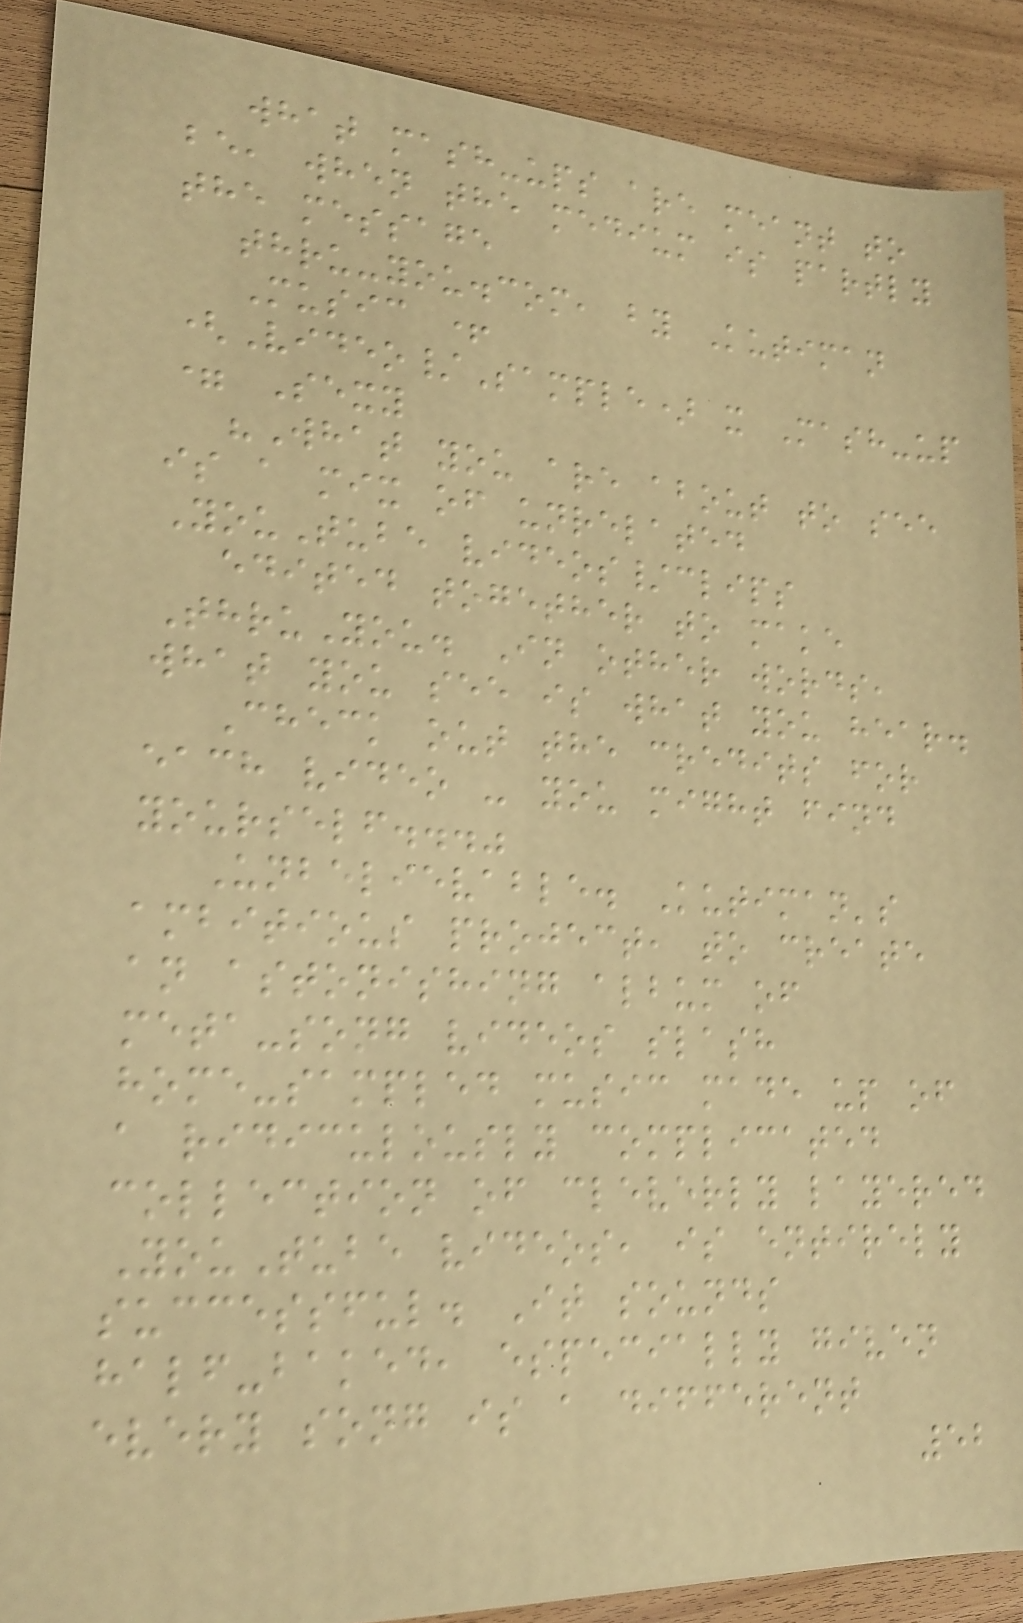what mash-ups are meant to
be, when the medium is partly
the message
thru-you.com, by Kutiman
Music +
(Video/Sample) x Mash-up
= Sexy
"What you are about to see
is a mix of unrelated
YouTube videos/clips
edited together to make
ThruYou. In other words,
what you see is what you hear.
Check out the credits for
each video - you might find
yourself..."
Unbelievable. Kutiman's
ambitious project, to create
an astonishing album of
meta-song videos slash
home-sampled music made up of
a ridiculously complicated
collection of cleverly layered
YouTube videos, is entirely
successful. It sounds
half-baked, especially given
every song is a different
52
